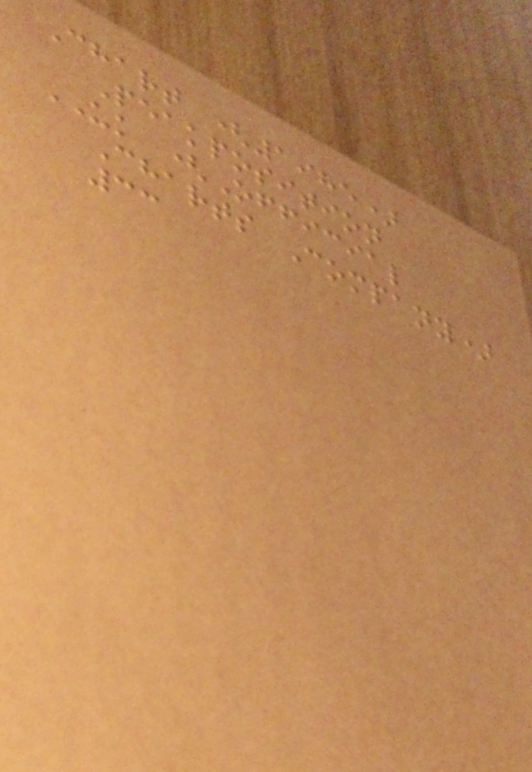Chart (1985)
Peakposition
UK (Official
Charts Company)
33
